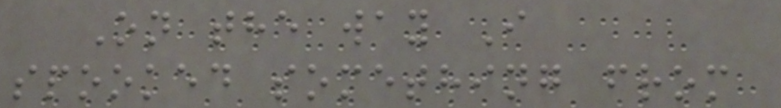On the way I
spooked something from
